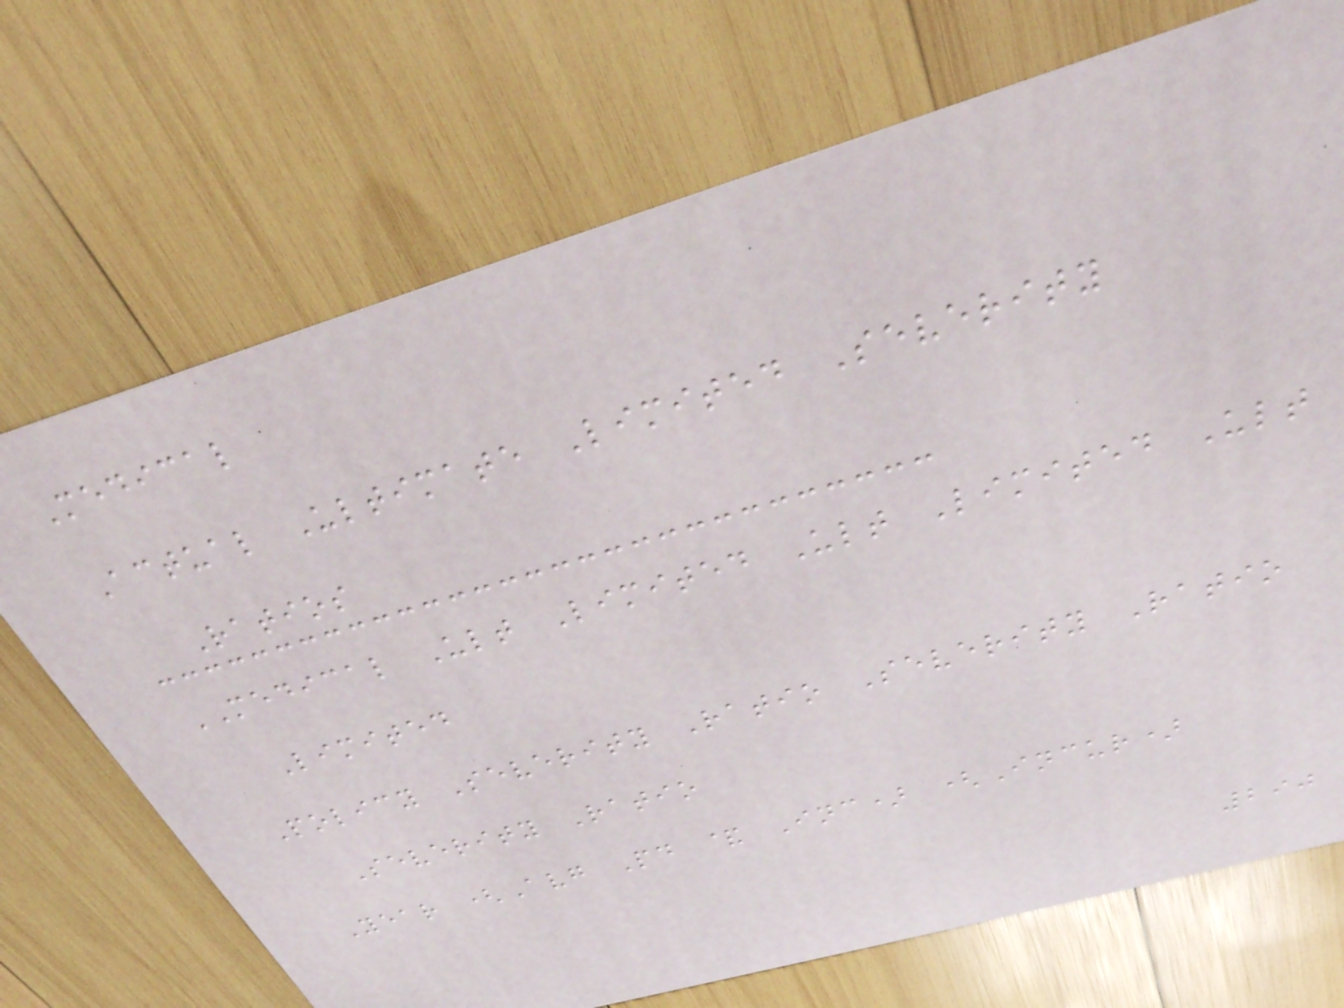Medical
Actual Ultimate Limited Severity
Ratios
MEDICAL Ult Limited Ult Limited Ult
Limited
Policy Severity Ratio Severity Ratio
Severity Ratio
Year (Avg Pd & Inc) (Incur)
290
